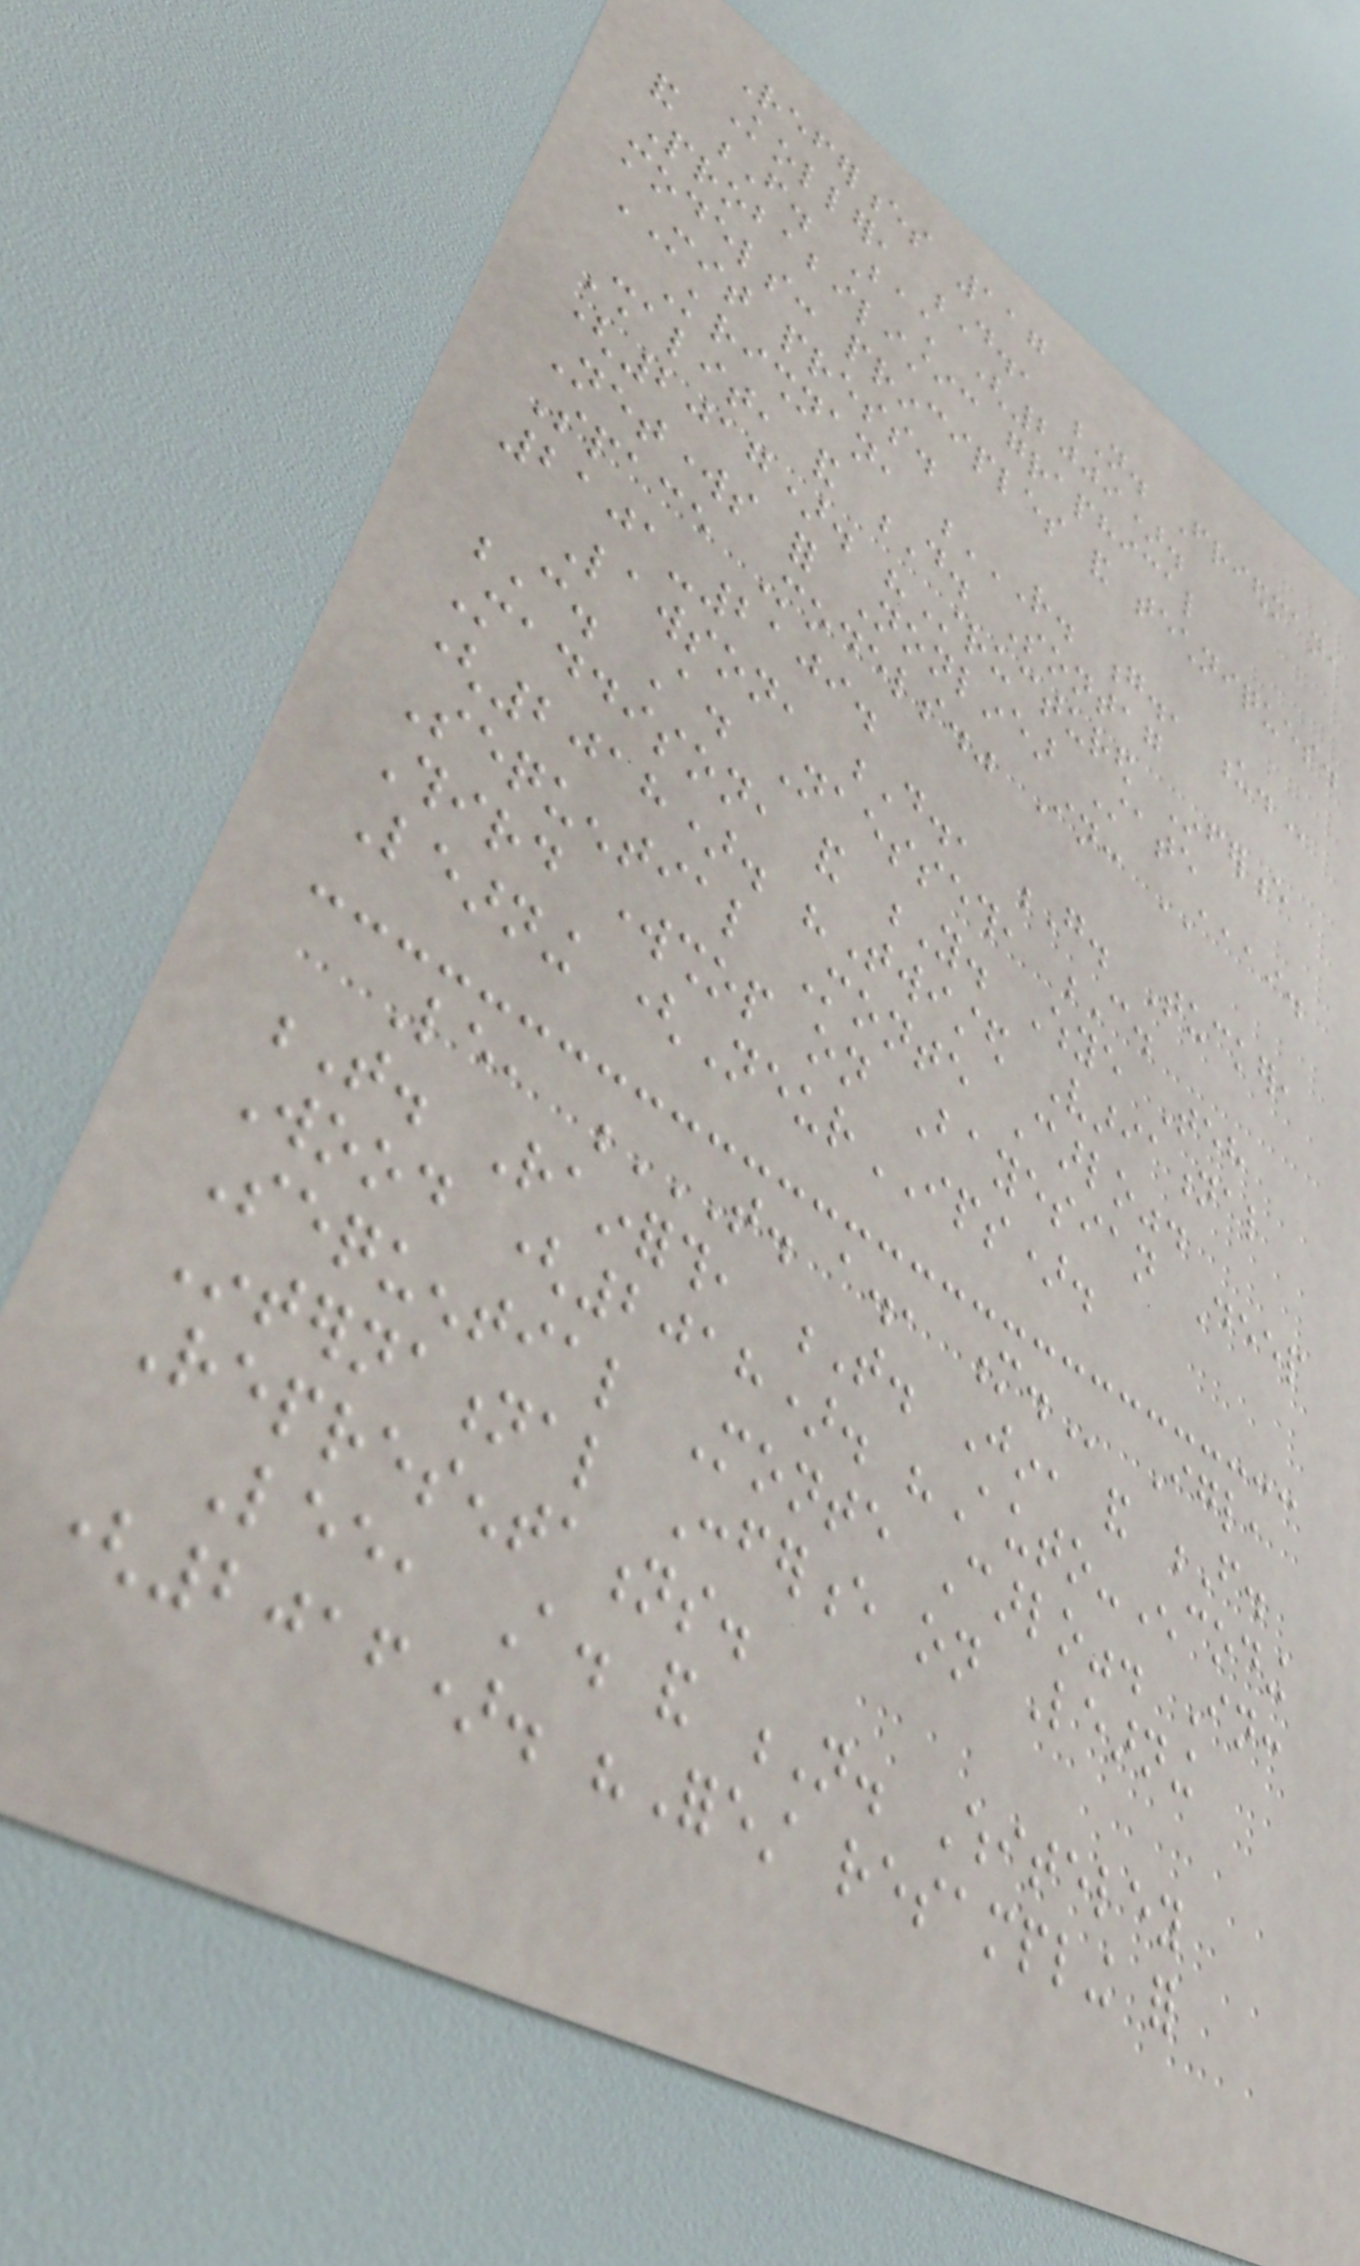References 117
Koller, D., N. Friedman,
and F. Bach (2009).
Probabilistic graphical
models: principles and techniques.
MIT press.
Krishnan, R. G., U.
Shalit, and D. Sontag
(2017). "Structured Inference
Networks for Nonlinear State
Space Models." In: AAAI.
2101-2109.
Lawson, D., G. Tucker,
C. A. Naesseth, C.
Maddison, and Y. Whye Teh
(2018). "Twisted Variational
Sequential Monte Carlo".
Third workshop on Bayesian Deep
Learning (NeurIPS).
Le, T. A., M. Igl,
T. Rainforth, T. Jin, and F.
Wood (2018). "Auto-Encoding
Sequential Monte Carlo". In:
International Conference on Learning
Representations.
Lee, A. and N. Whiteley
(2016). "Forest resampling for
